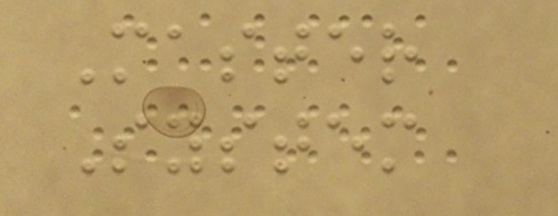Master
System
